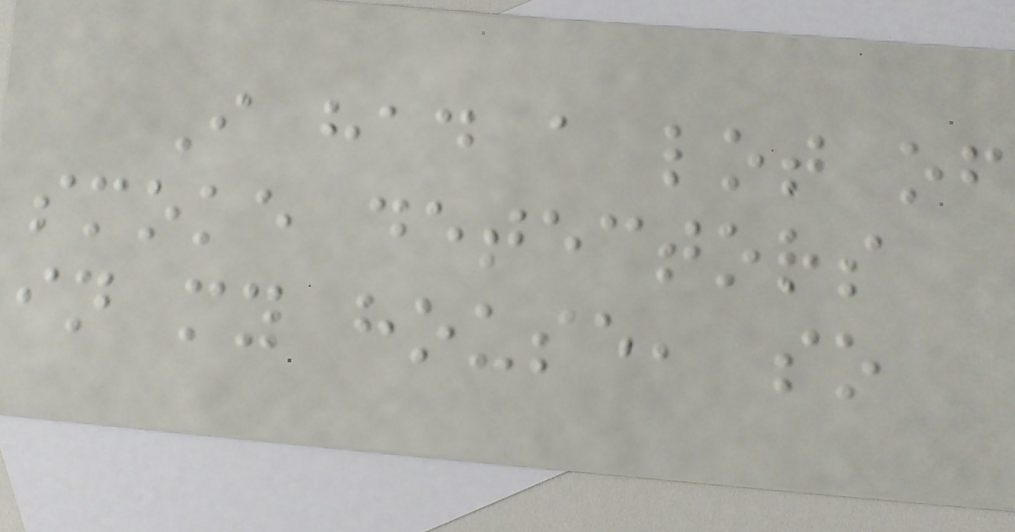I had a lot of
smoke detectors
in my house, so
